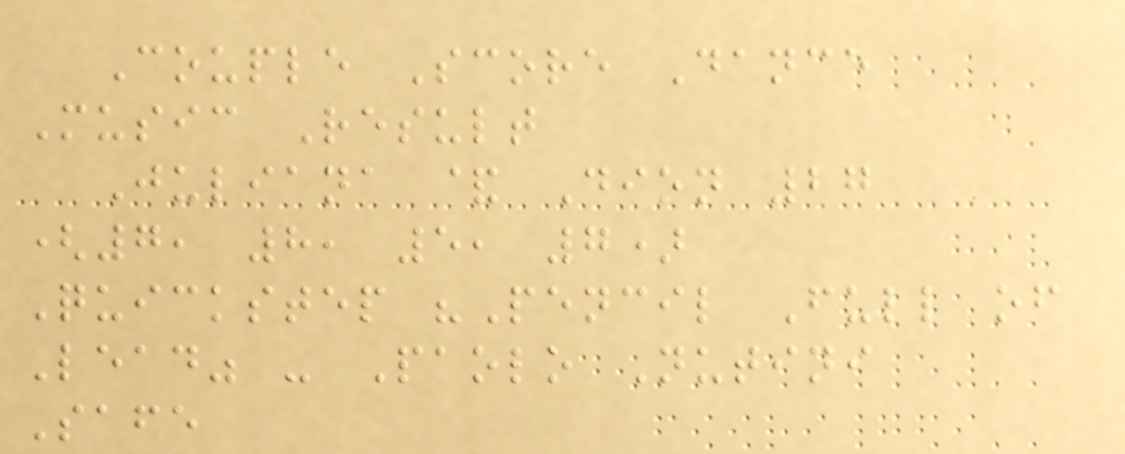Couple Score Dance
Music Result
Juliana & Dion 27
(7, 8, 5, 7)
Quickstep "Pencil Full of
Lead" - Paolo Nutini
Safe
